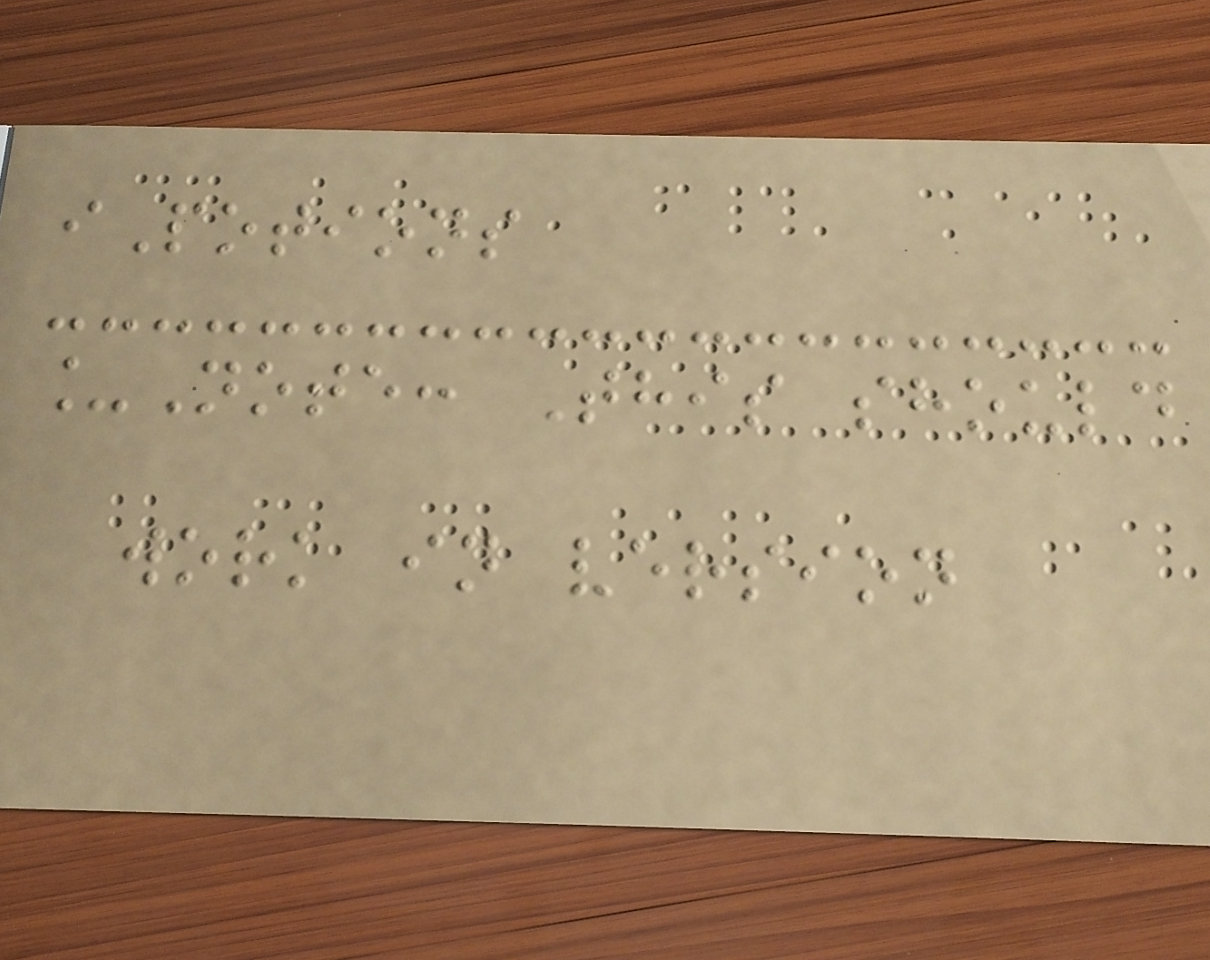iPotions
_Note: This should
work in version
